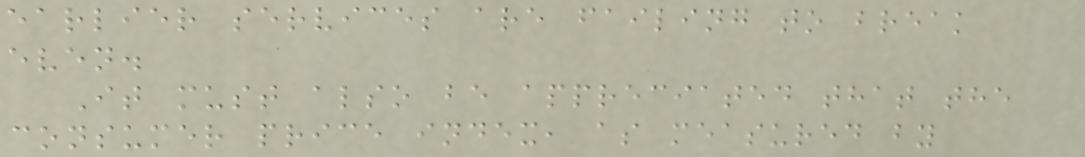earlier services are failing to break
even.
It must also be appreciated that the
consumer price index, as measured by
